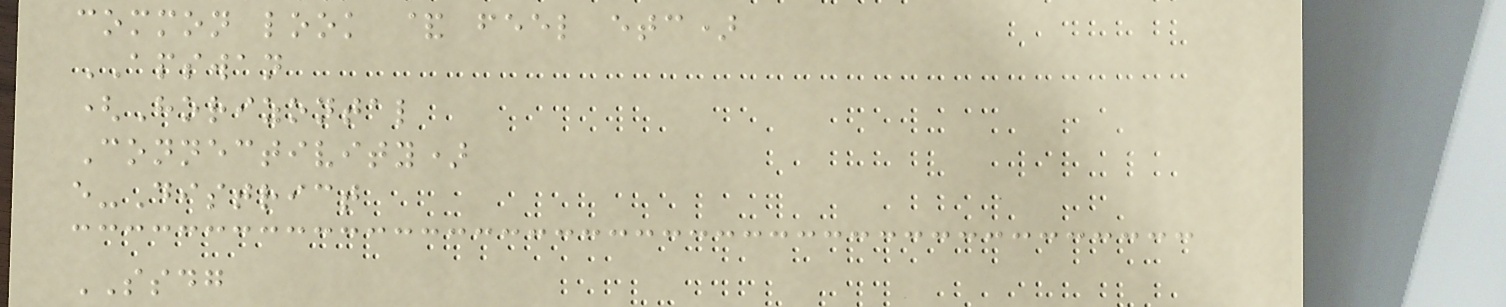common look & feel etc)
APSWAN
(Horizontal
Connectivity)
e-District
SSDG
